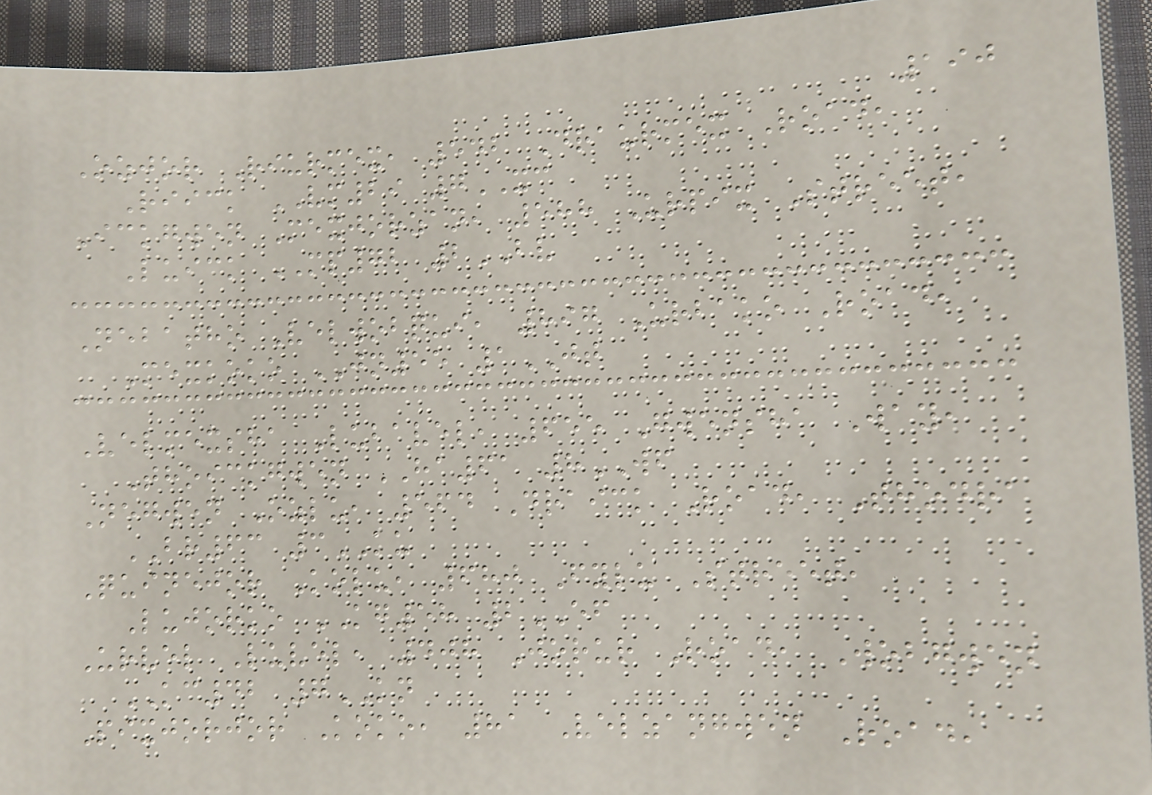190
Ozjor Riurmex, 542 Draurmex Road,
Riick VM29 7XC
Ickgwen Mexjorzan, 588 Urpix Street,
Luick MP72 2BV
Nebatho Velwobqui, 897 Urbako Road,
Mexkoko JN55 1JT
Velmexsha Lubavel, 655 Gwensha Way,
Thoickgwen HA61 8WF
Negwen Ozlu, 564 Draick Road, Thodra
BR63 3KU
Quinejor Kolu, 680 Fylu Street,
Lujorko KG58 2EF
Urvel Luvel, 408 Jorur Road, Wobgwen
KC42 7KN
Pixjorjor Koko, 81 Velzangwen Road,
